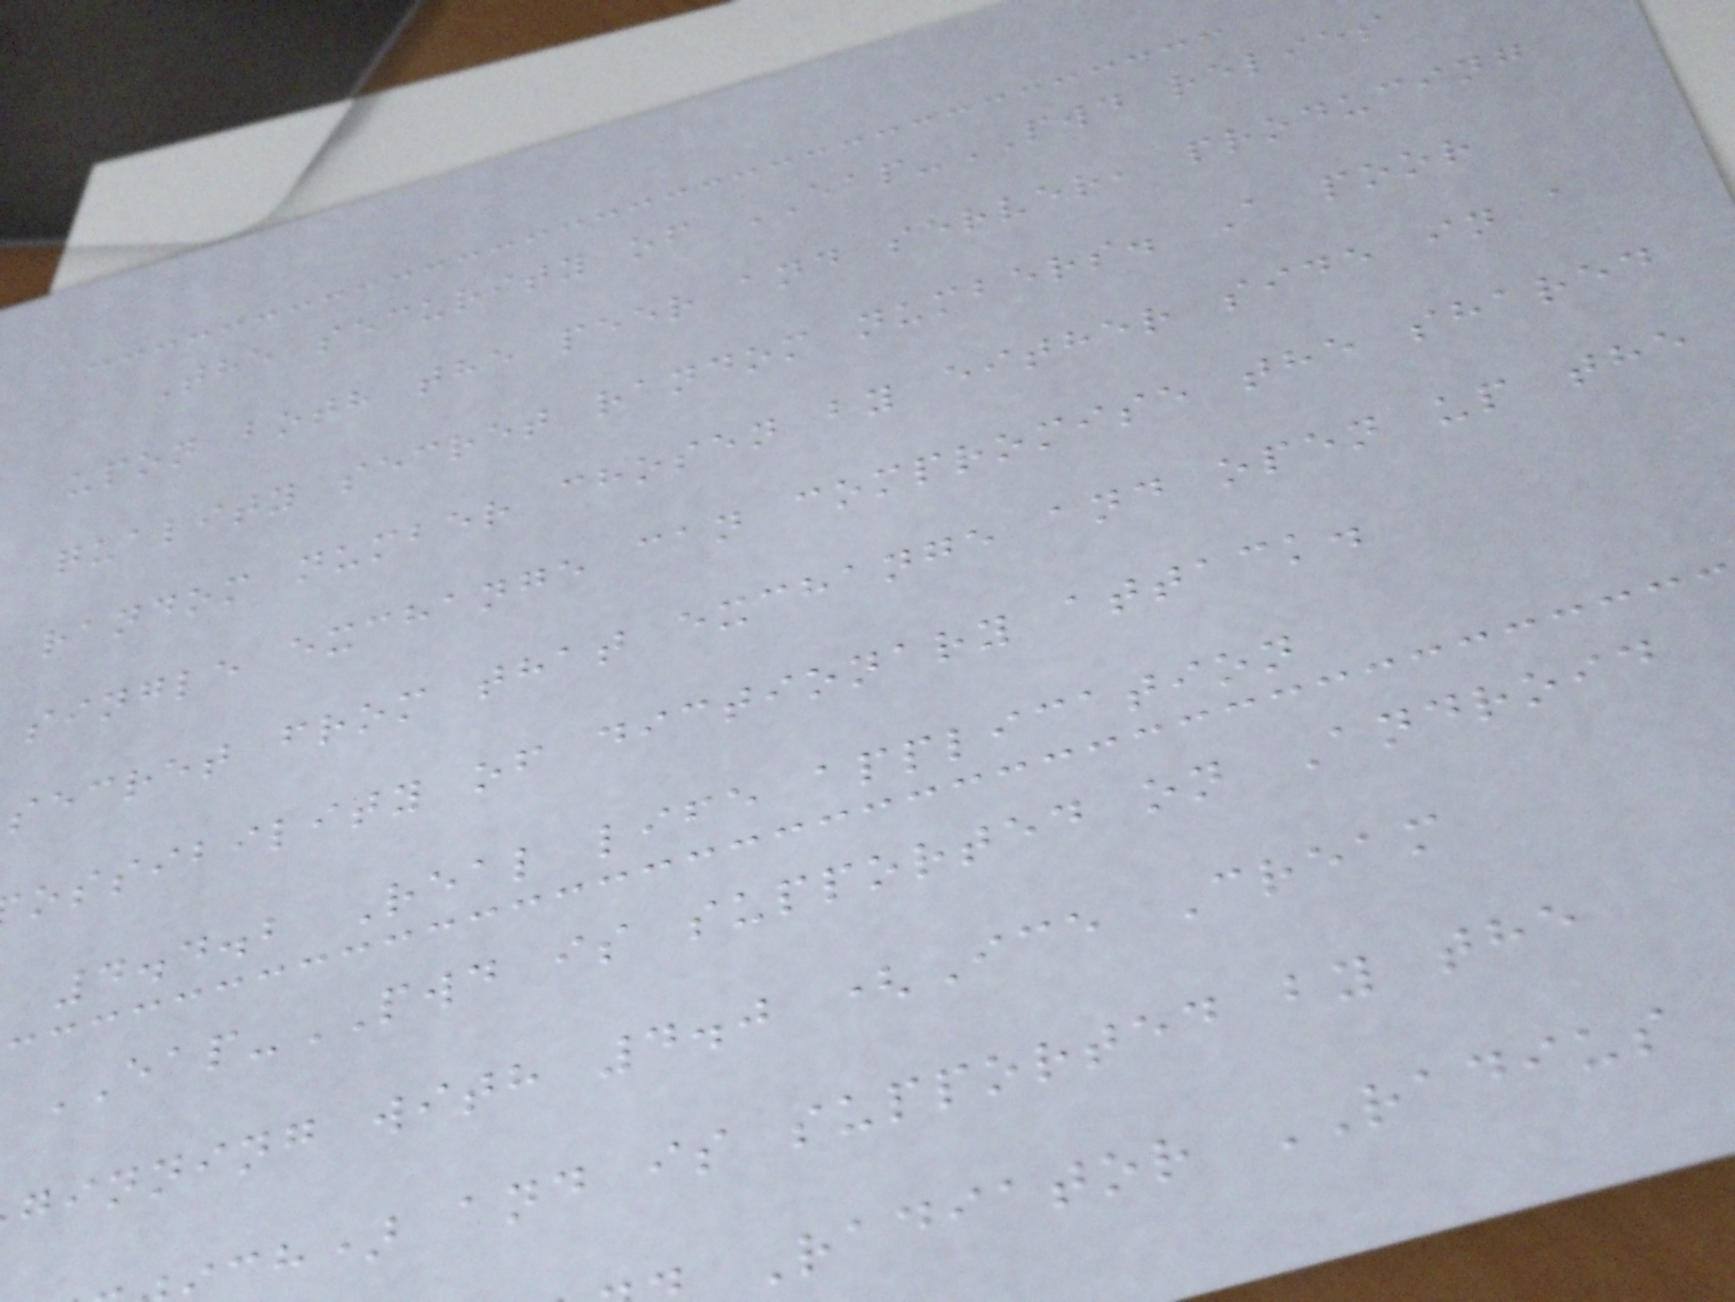The security of EAP-PWD relies
upon both the peer and server, producing
quality secret random numbers. A poor
random number chosen by either side in a
single exchange can compromise the shared
secret from that exchange and open up the
ossibility of dictionary attack.
4.4.2 Real life application
EAP-PWD is supported on Android
ginning with 4.0 (Ice Cream
ch) and is supported by the
Radiator RADIUS
